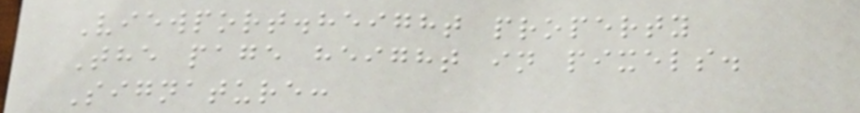Viewport.height property
The page height in pixels.
Signature:
